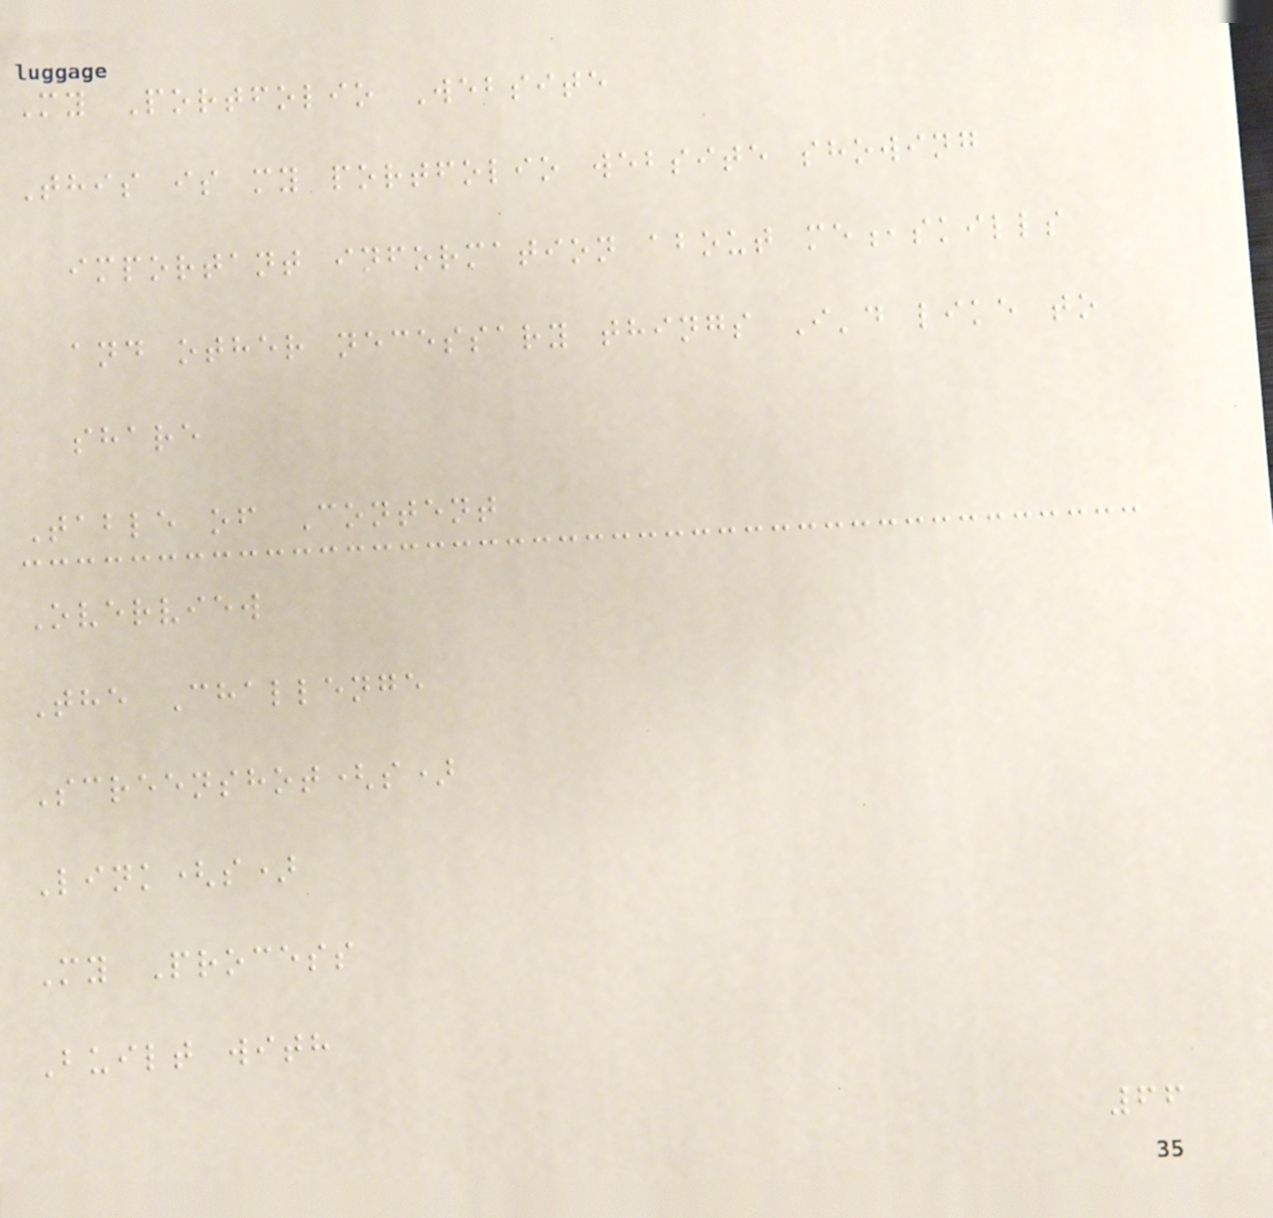My Portfolio Website
This is my portfolio website showing
important information about me,skills
and other necessary things I'd like to
share
Table of Content
Overview
The Challenge
Screenshot(s)
Link(s)
My Process
Built with
66
